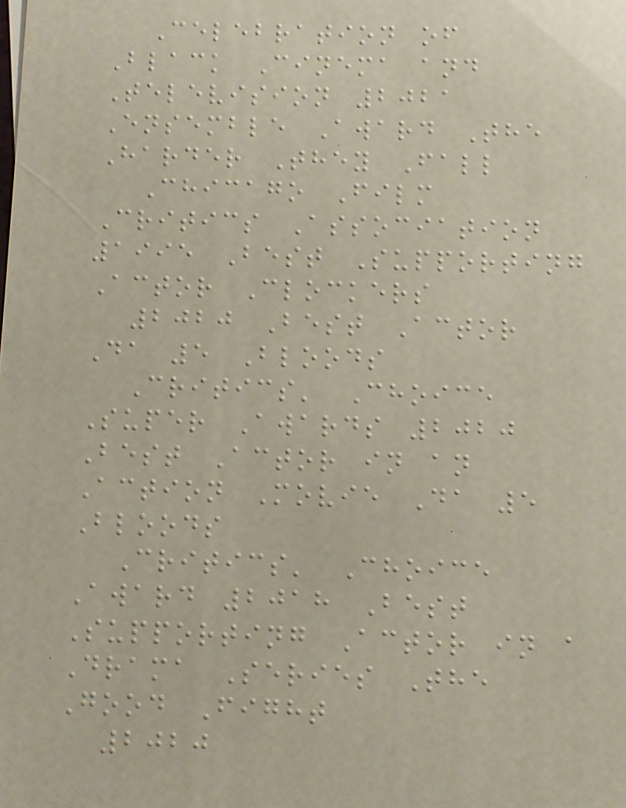Celebration of
Black Cinema and
Television 2021
Ensemble Award The
Harder They Fall
Chicago Film
Critics Association
1995 Best Supporting
Actor Clockers
2020 Best Actor
Da 5 Bloods
Critics' Choice
Super Awards 2020
Best Actor in an
Action Movie Da 5
Bloods
Critics' Choice
Award 2018 Best
Supporting Actor in a
Drama Series The
Good Fight
2020
